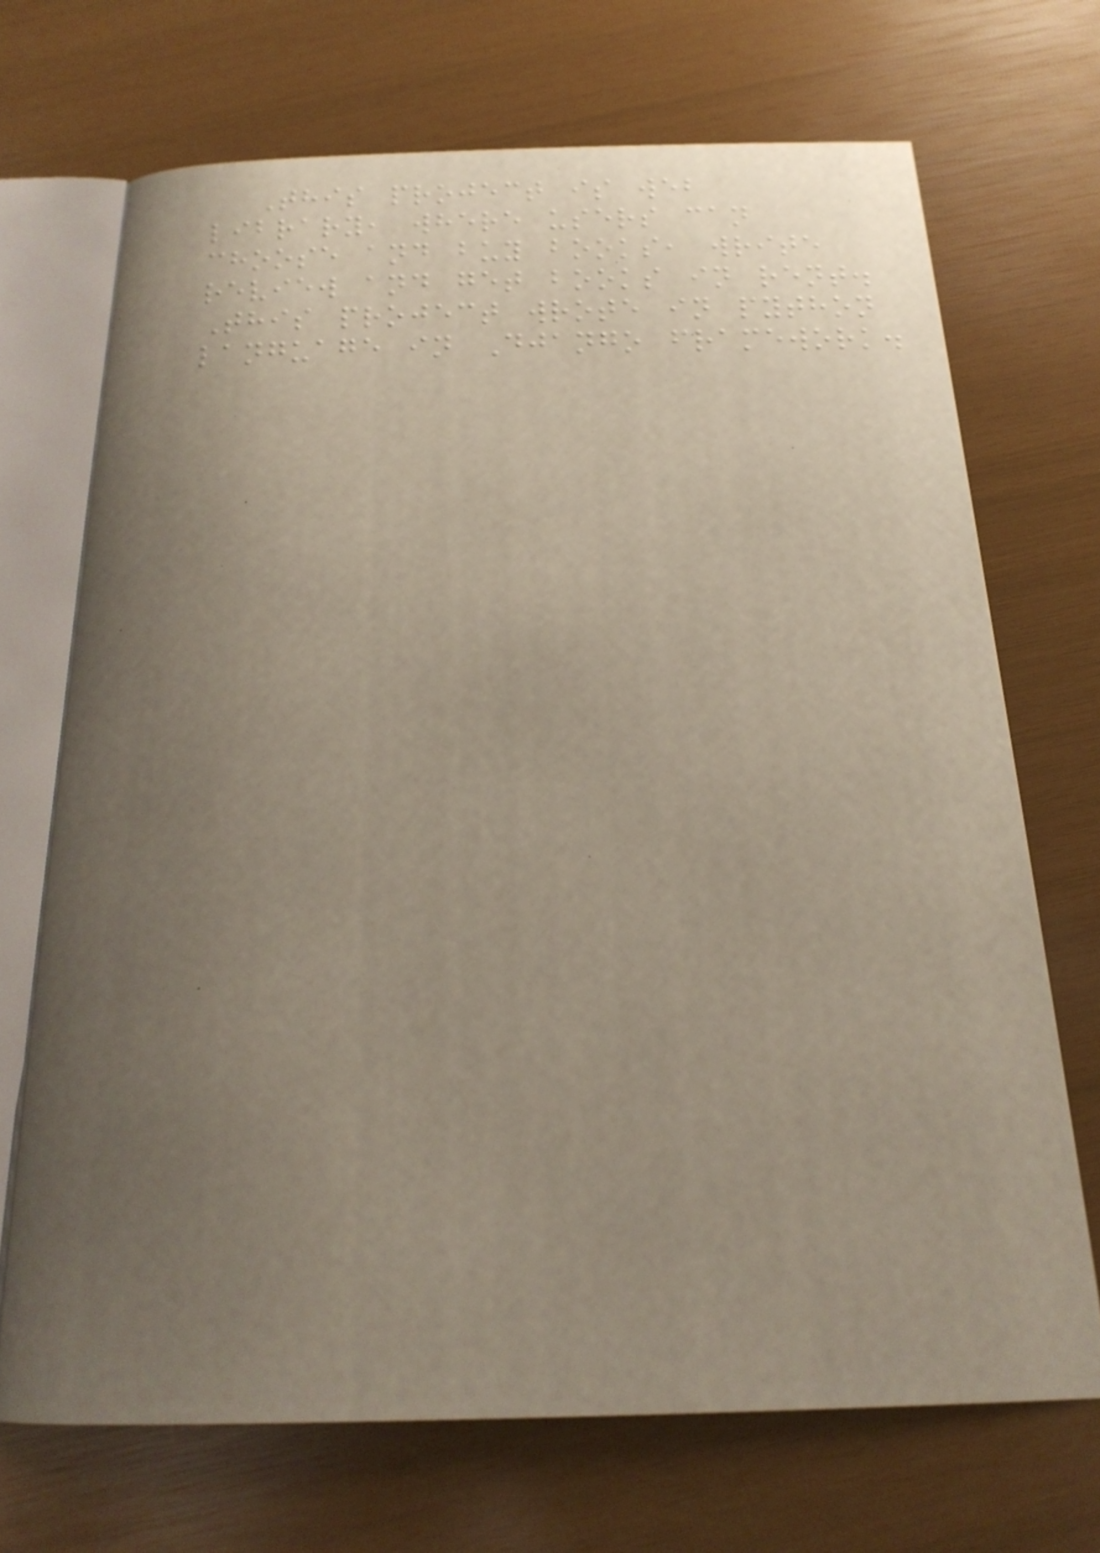This project is web
library, where users can
choose and buy books, write
review and get books in rent.
This project wrote in python
language in Django framework.
